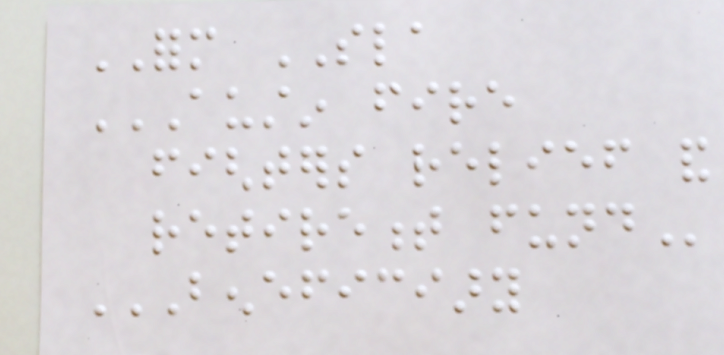FORM SLA
AUSTIN FIRE
FIGHTERS RELIEF AND
RETIREMENT FUND
BENEFICIARY
